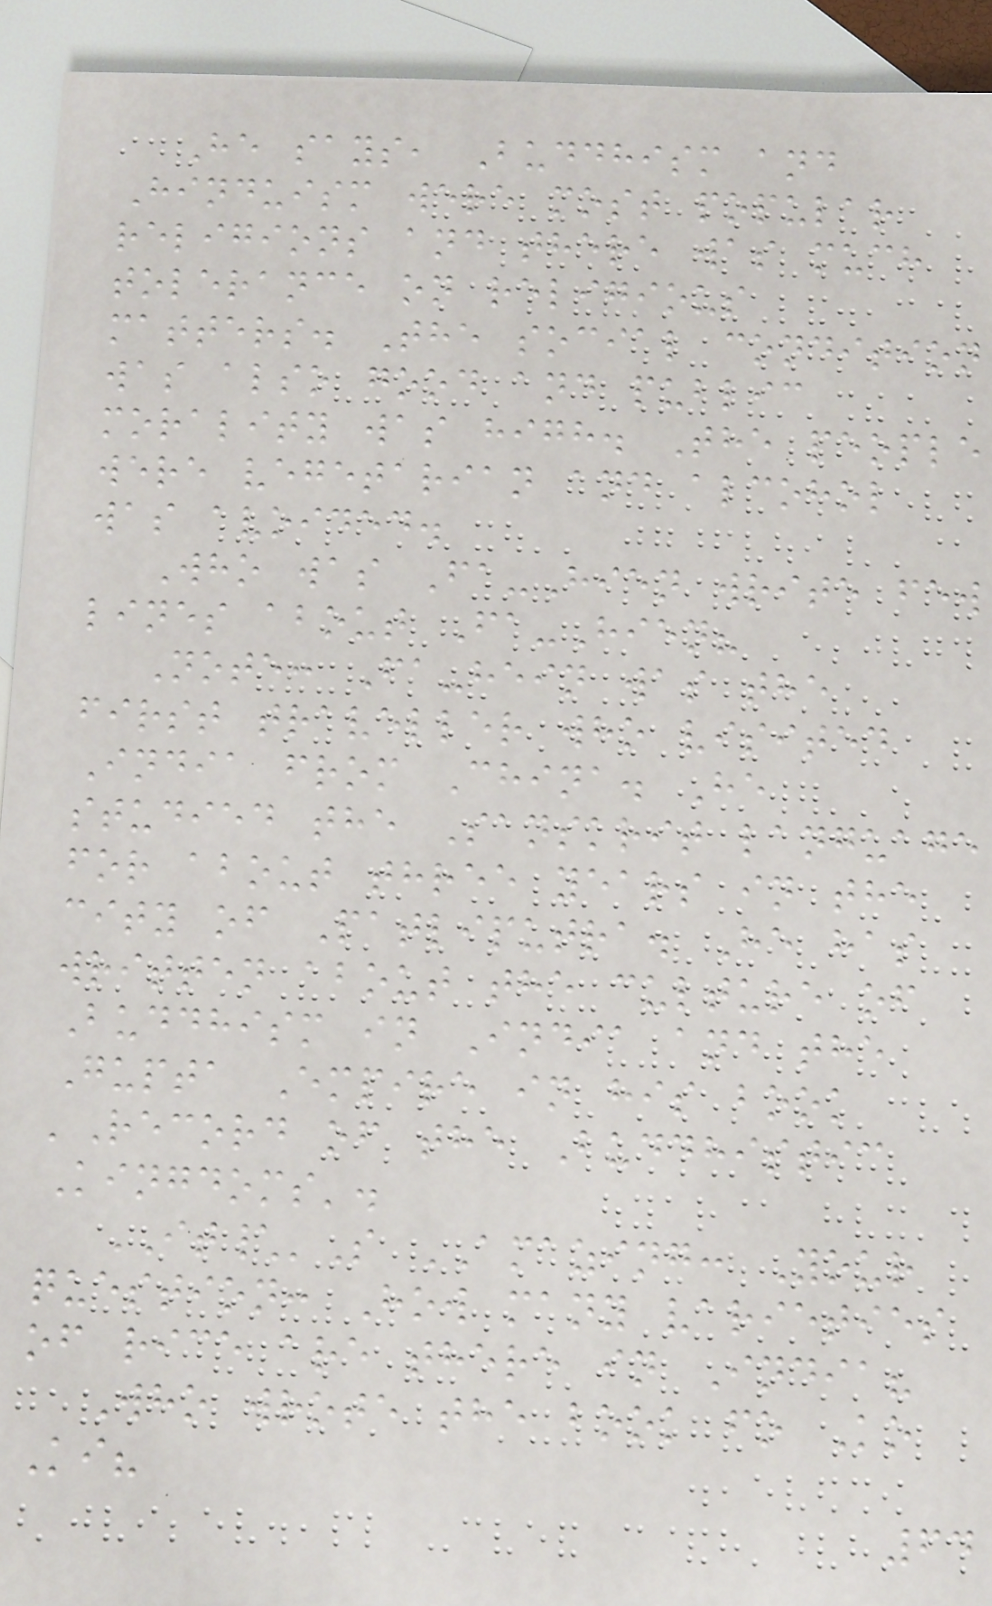He says, Buddhism and
Hinduism were most popular
religions and there was much
tolerance on religious
matters. The social condition
was also good and public
morality was high. The people
were vegetarian and alcohol
was avoided.
Who was Fa-Hien write few
lines about Fa-Hien?
Note: Fa-hein was the
first traveller who visited
India from China. He
studied the Sanskrit language
for about three years in the
city of Patliputra. He has
written about the culture of
Buddhism in India and the
Gupta Empire in his book
'Record of the Buddhistic
Kingdoms'.
IT\'S AMAZING: Your
question: How many varieties
of rice are there in India?
Who wrote the book fo Ko
Ki?
64
